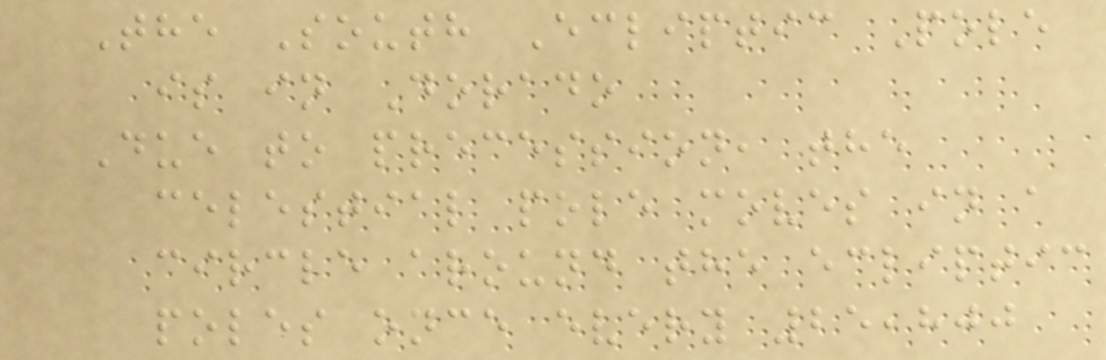The South Ecliptic Pole
is in Dorado
Due to precession, the
celestial pole moves in a
circle around the ecliptic
poles once every 25,800
